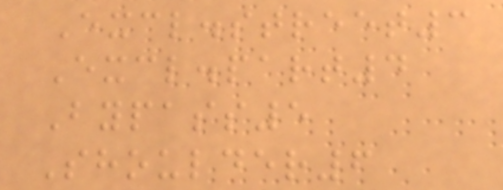Excl.street3
Excl.part4
Bypass5
Shoulder6
